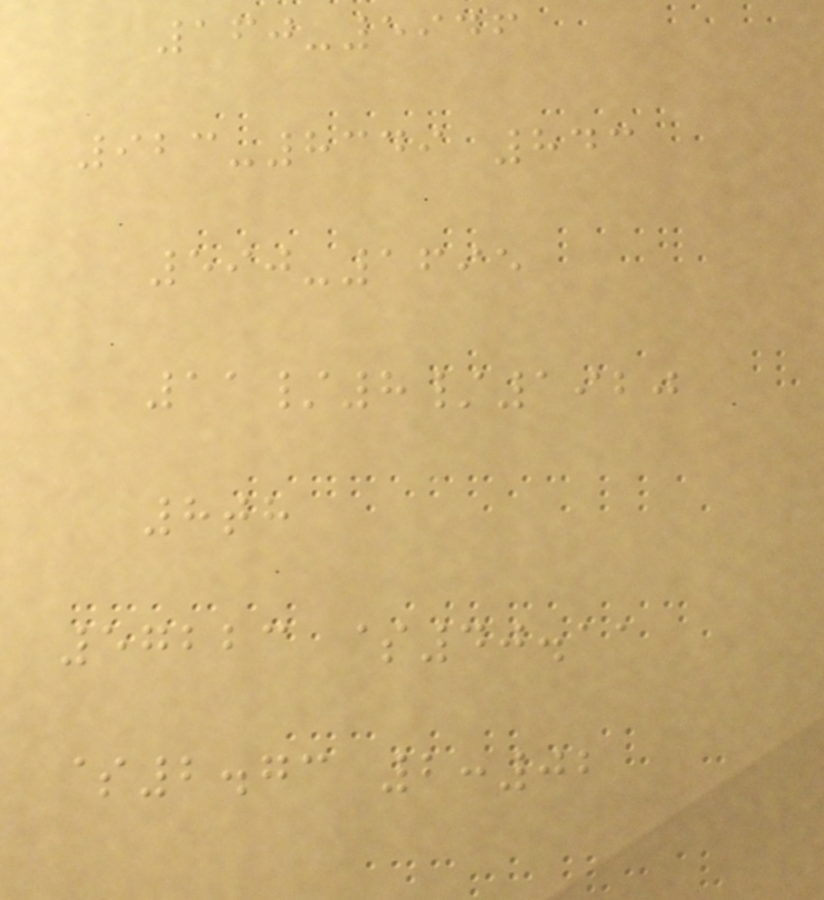160-5946
923-8349 843
590-1695
11/8/1920
8th
57223 $40.11
$2.73 2:02
